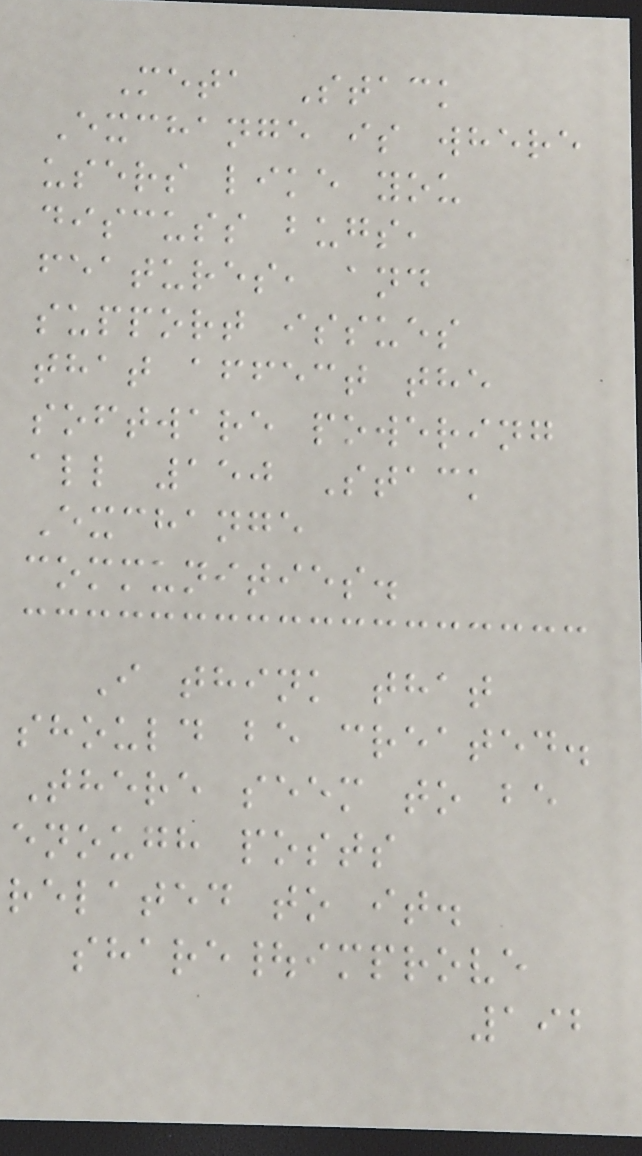Meta Stack
Exchange is where
users like you
discuss bugs,
features, and
support issues
that affect the
software powering
all 150 Stack
Exchange
communities.
I think that
should be created.
There seem to be
enough posts
related to it.
share|improve
192
